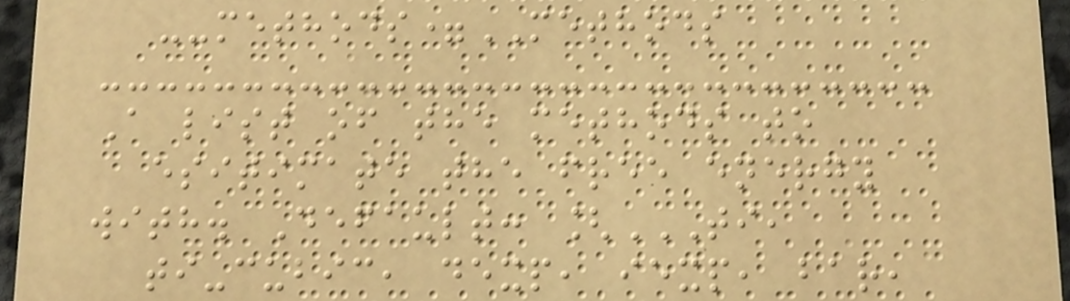--methods=METHODS
A list of the methods to
esitimate the free energy
with. Default: [TI,
TI-CUBIC, DEXP, IEXP, BAR,
